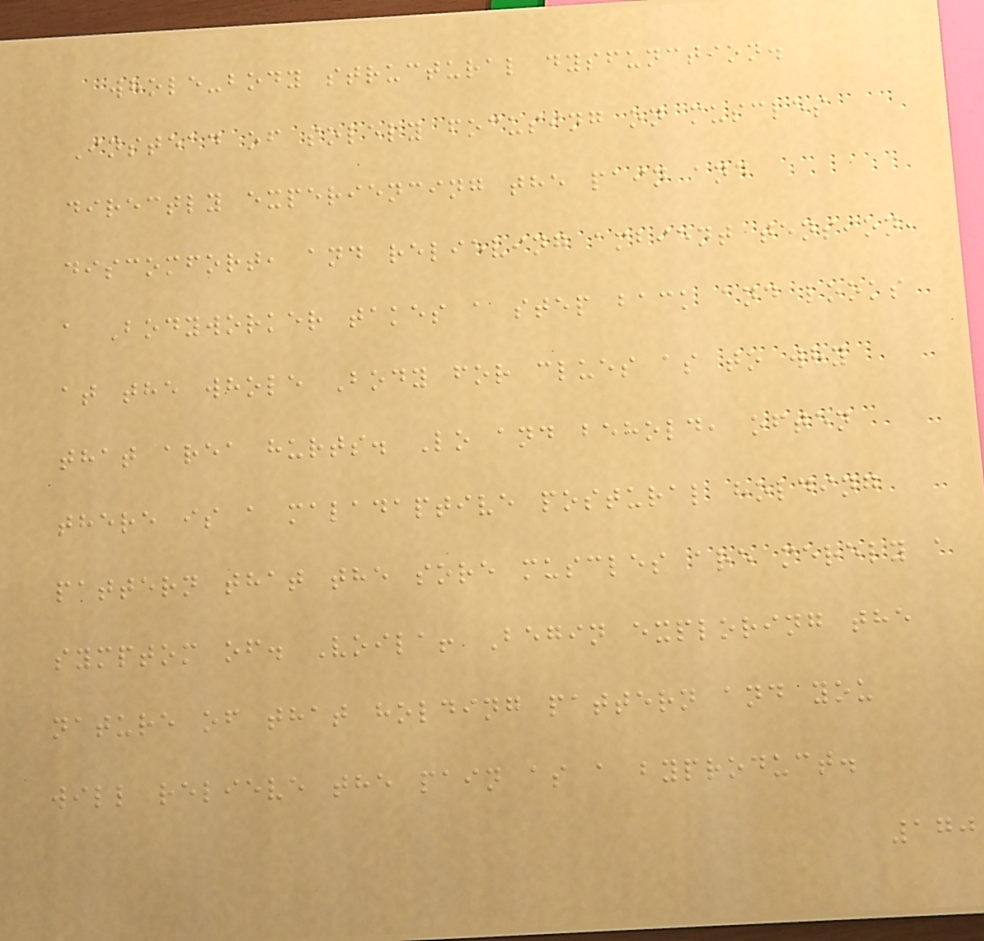whole-body structural dysfunction.
Instead of solely focusing on muscles
directly experiencing the pain and
discomfort, and relieving ambient tension,
a Bodyworker takes a step back and looks
at the whole Body for clues as to why
that area hurts. Lo and behold, often
there is a maladaptive postural holding
pattern that the sore muscles are merely a
symptom of. Voila! Begin exploring the
nature of that holding pattern and you
will relieve the pain as a byproduct.
170
